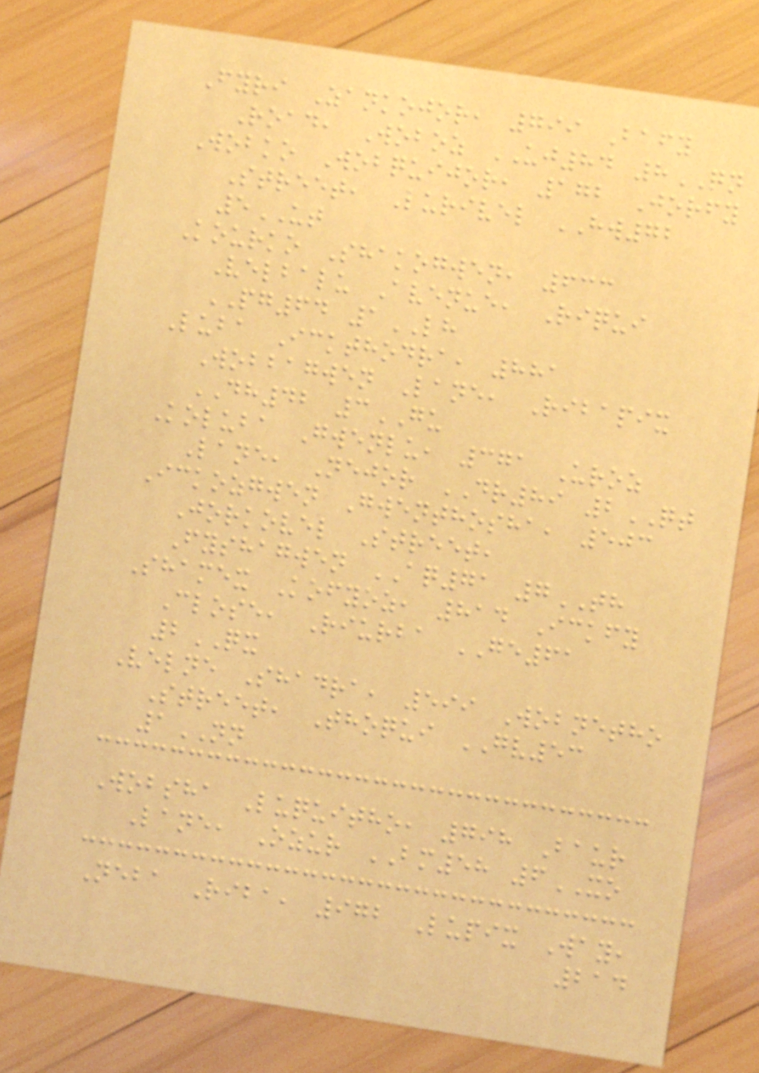Fyri Zankojor, 799 Bafy
Road, Woboz UJ84 8QN
Wobko Wobquijor, 172 Jorfy
Street, Lurivel HW72
5UT
Kourko Shakogwen, 633
Velbalu Avenue, Riqui
PG64 1LH
Luba Ickthodra, 881
Wobbagwen Lane, Ribapix
DH42 3GU
Koluba Gwenlu, 371 Uroz
Lane, Nejor DR89 2QT
Ickozgwen Gwenthosha, 503
Jorkovel Street,
Fyshagwen AQ71 7TH
Shamex Kofyoz, 814 Ickfy
Close, Riurba GE61
2QX
Velne Shadra, 599 Wobnetho
Street, Thoqui GV53
1NN
Wobsha Luquitho, 798 Baur
Lane, Ozur BM58 6XO
Neba Riba, 972 Lupix Way,
214
